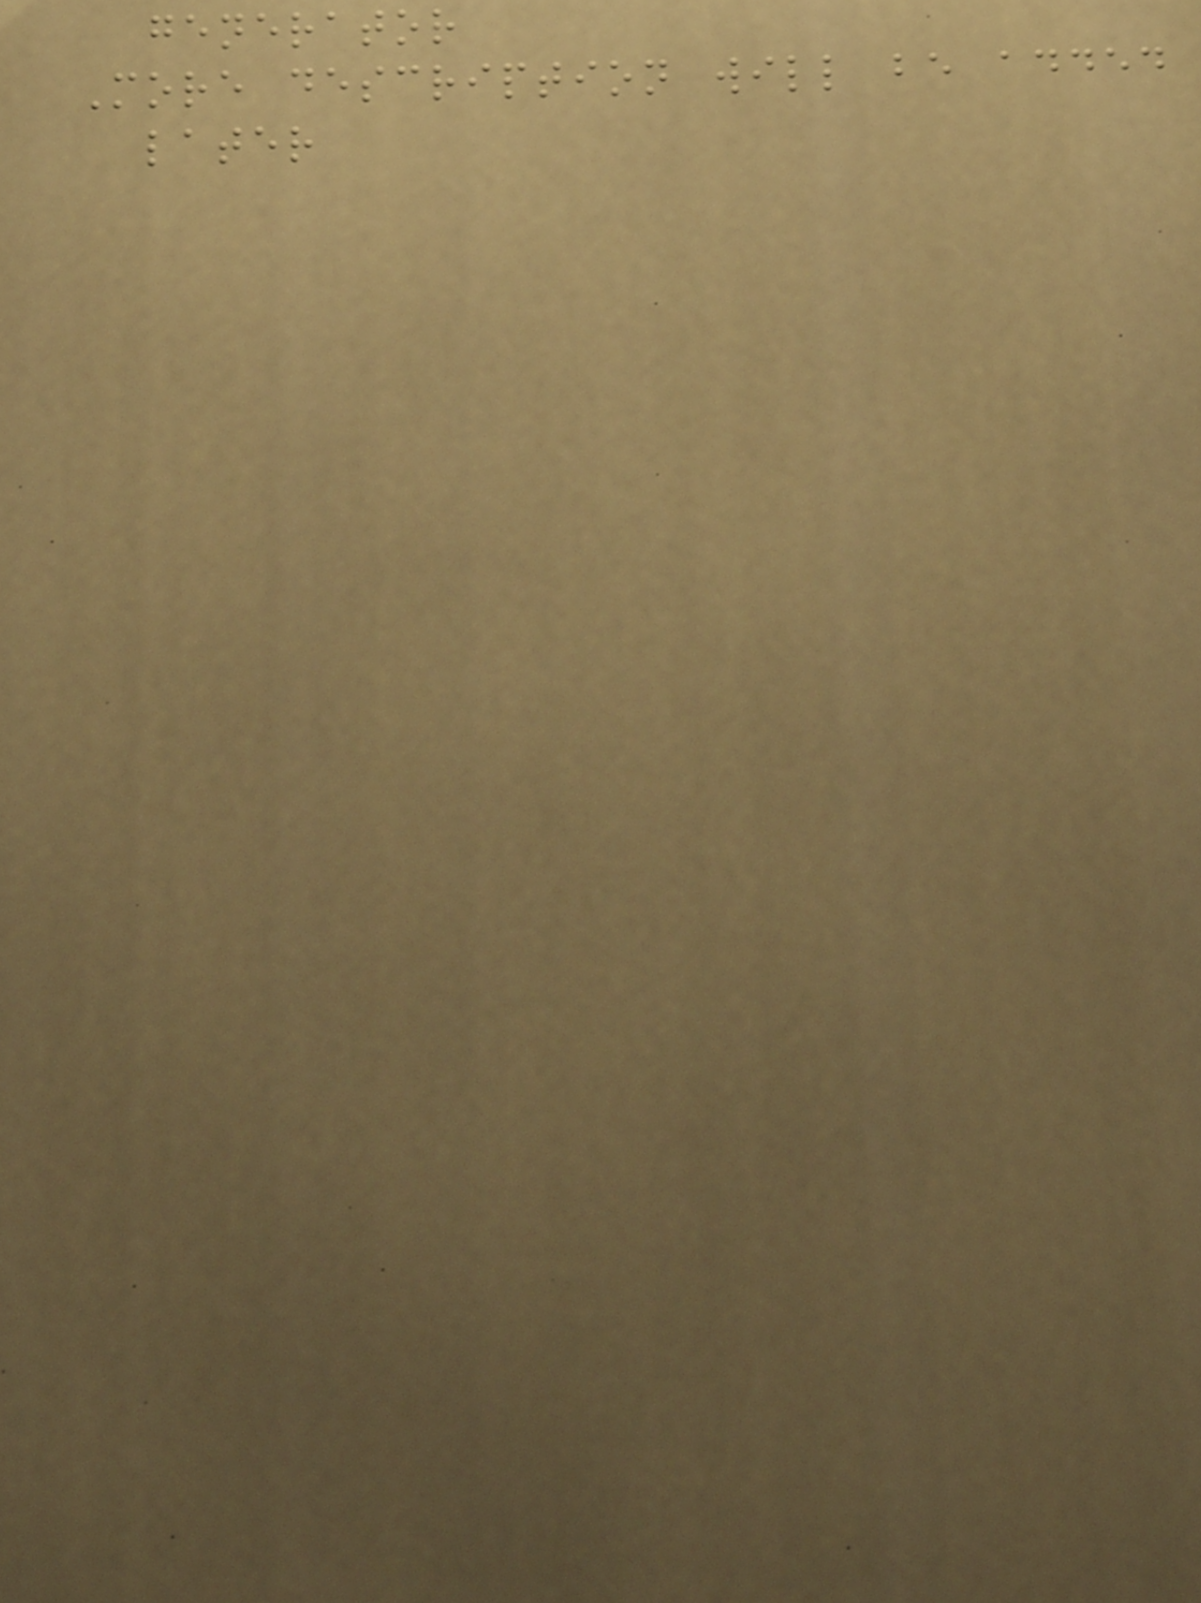generator
More description will be added
later
